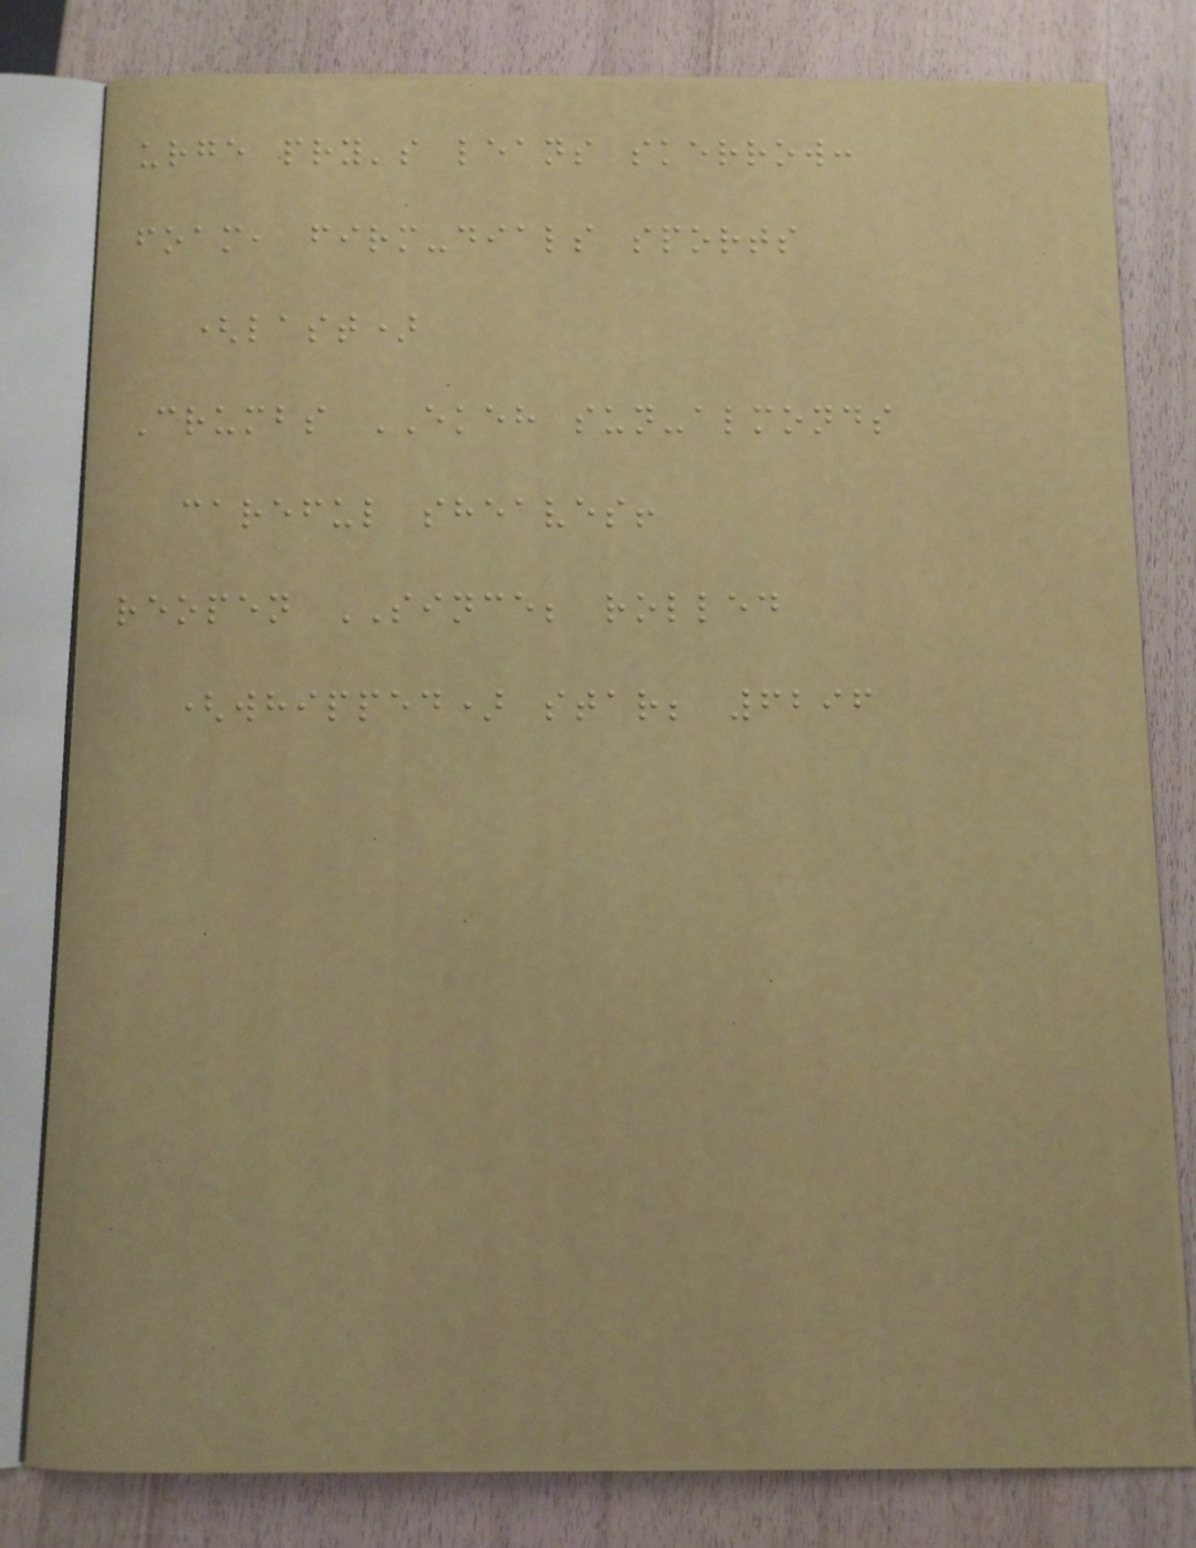urge pry's leans skerrow:
foam, firm-dials sports
(last)
Crumbs EKEH sun-almonds
careful sheaves!
reopen SINCE; rolled
(whipped) star; 6296
